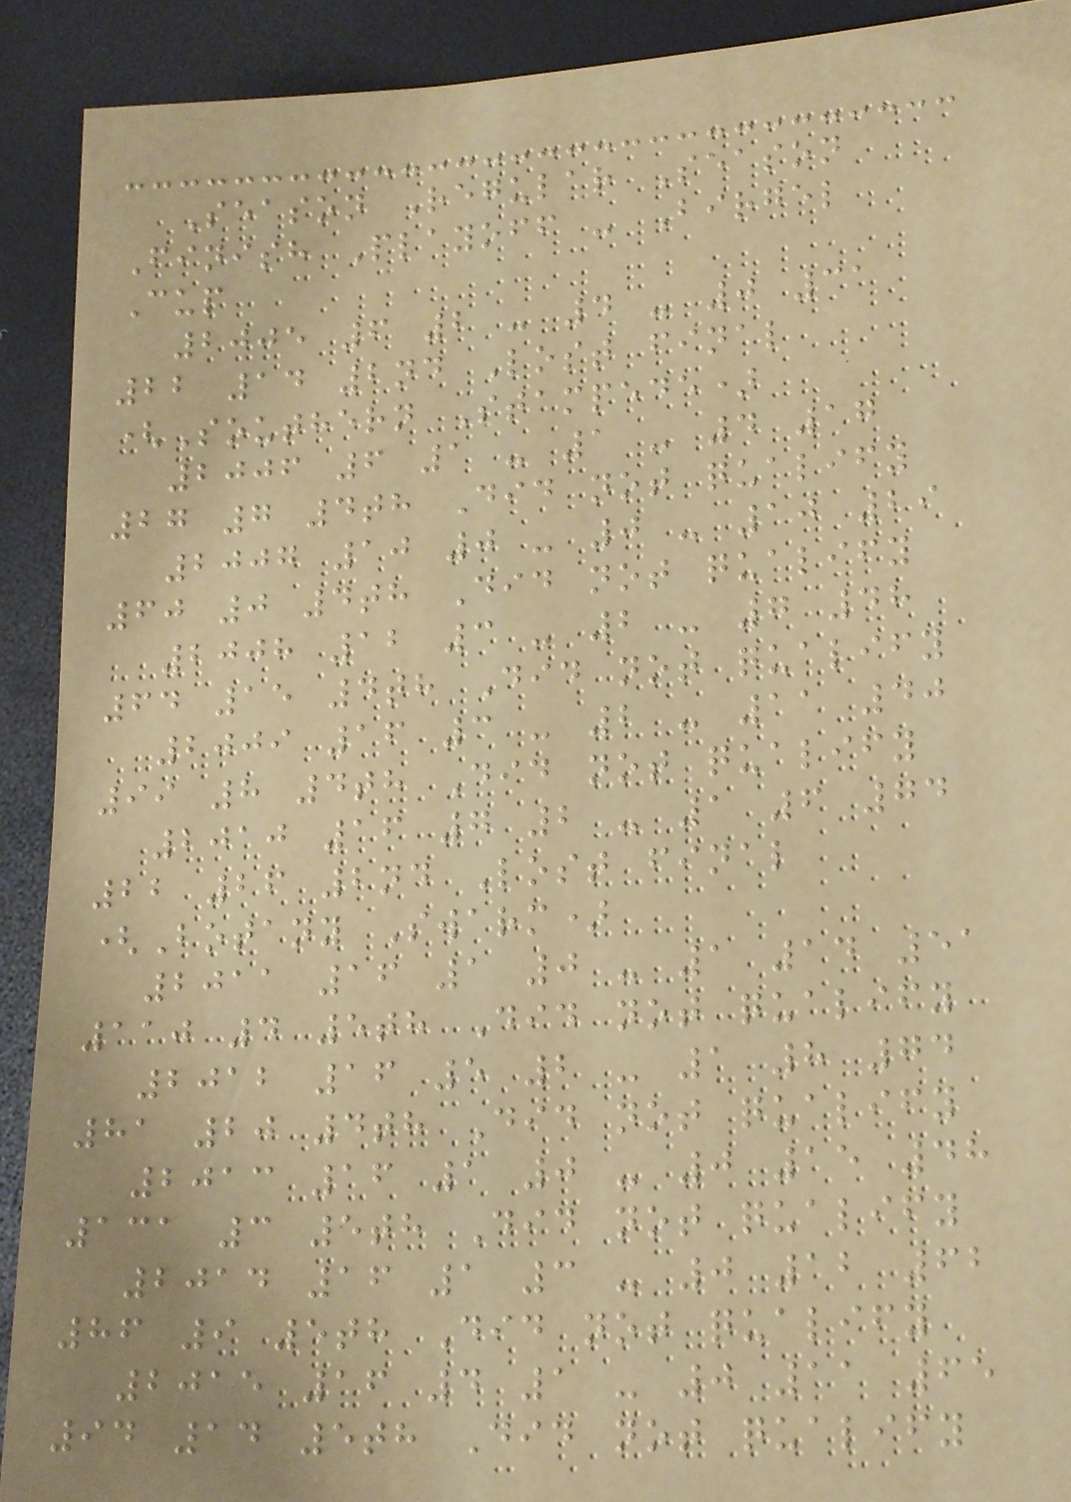Season Regular Season
Finish Playoff - Birgel
Cup
2005 6 2 - 4 - 0 31
22 14 2nd Lost final
(Southern Stampede)
2006 6 1 - 1 - 4 17
27 7 4th Did not qualify
2007 10 0 - 0 - 10 29
60 0 4th Did not qualify
2008 12 3 - 2 - 7 48
64 15 4th Did not qualify
2009 16 3 - 2 - 11 40
99 8 4th Did not qualify
2010 16 7 2 - 1 6 74
22 26 2nd Lost final
(Botany Swarm)
2011 16 1 0 - 1 14 51
110 4 5th Did not qualify
2012 16 5 2 - 1 8 74
81 20 4th Did not qualify
2013 16 1 0 - 0 15 48
131 3 5th Did not qualify
2014 16 1 3 - 0 12 62
86 9 5th Did not qualify
2015 16 4 1 - 0 11 65
94 14 5th Did not qualify
